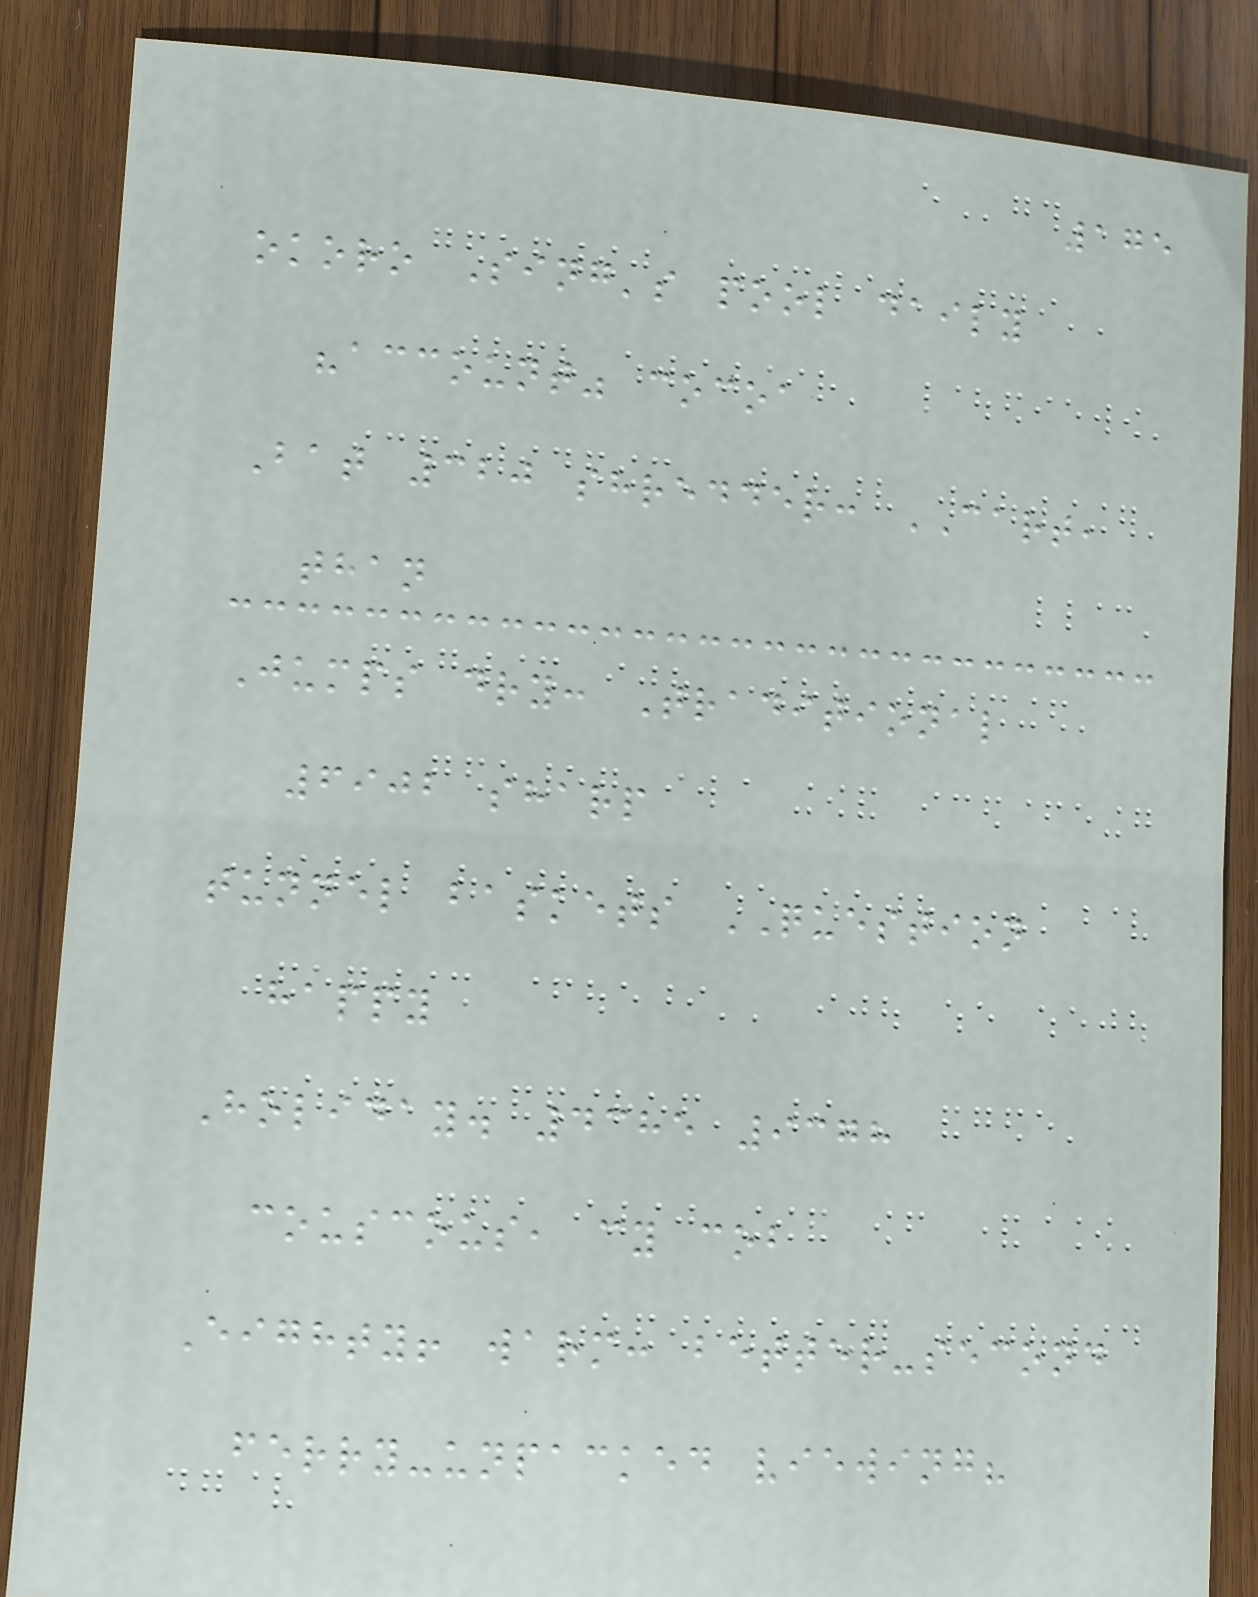175
okoro Sing's pool daily
"account" cocoa
Bat 320 shredder: CART,
than
Jumps dry: Traditional
6902 sharp
tunnel baskets QUESTION
happy
Holiday. 4385 9378
couscous, cy cob
Eighty! warm: better-second
ferry-unpacked viewing?
